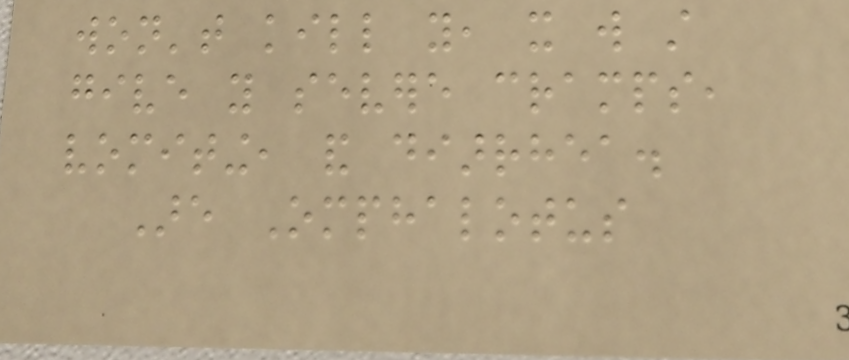won't kill you, it will still
give you severe cramps,
vomiting, and diarrhea.
Are Omphalotus
